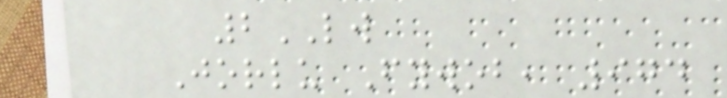2LW
Jorlu Fywob, 974
